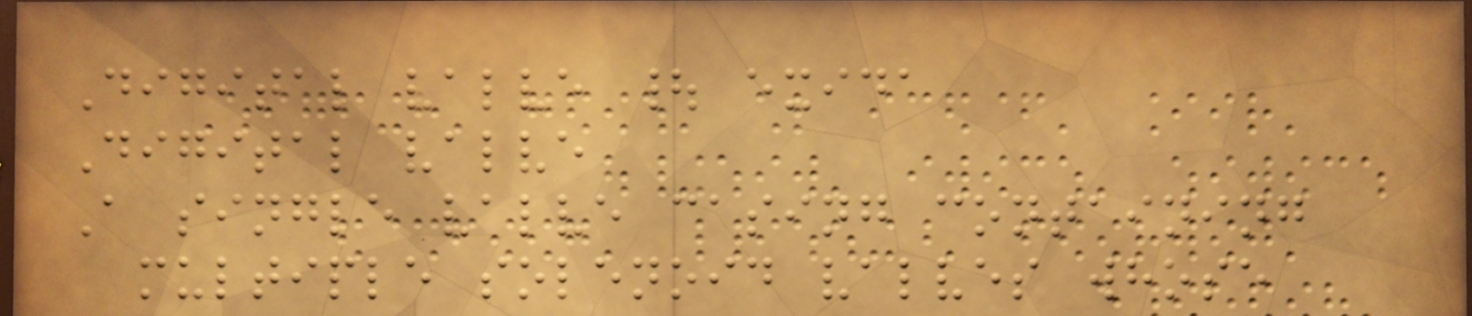Digital valve | exida
Digital valve
A single valve casing containing
multiple solenoid valves whose
